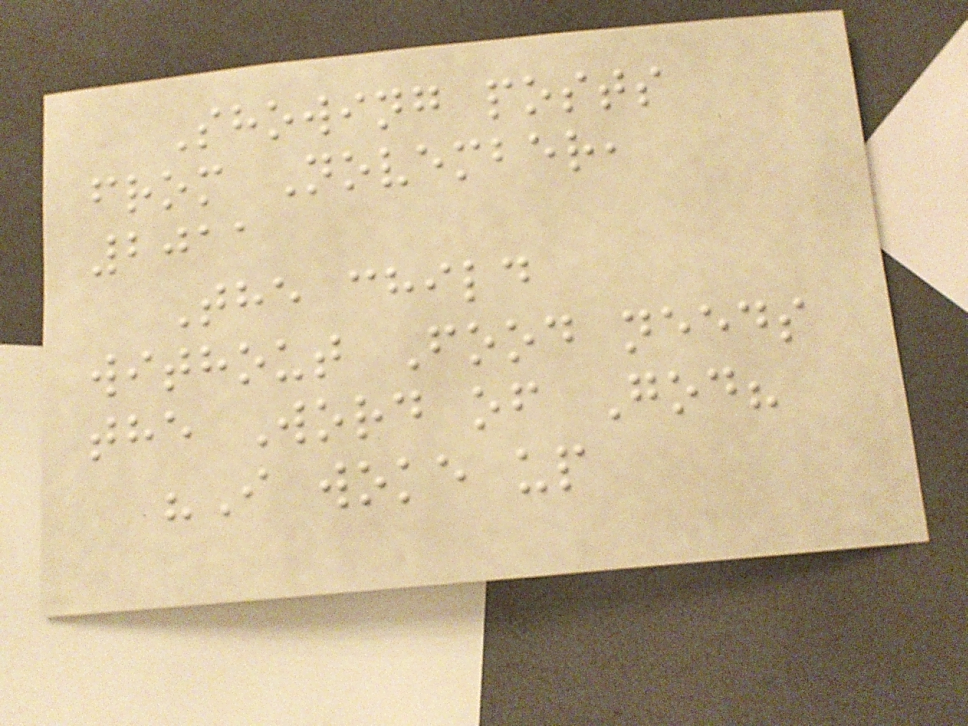Showing posts
from November,
2011
The child
without Food needs
the Word of God?
"I woke up
